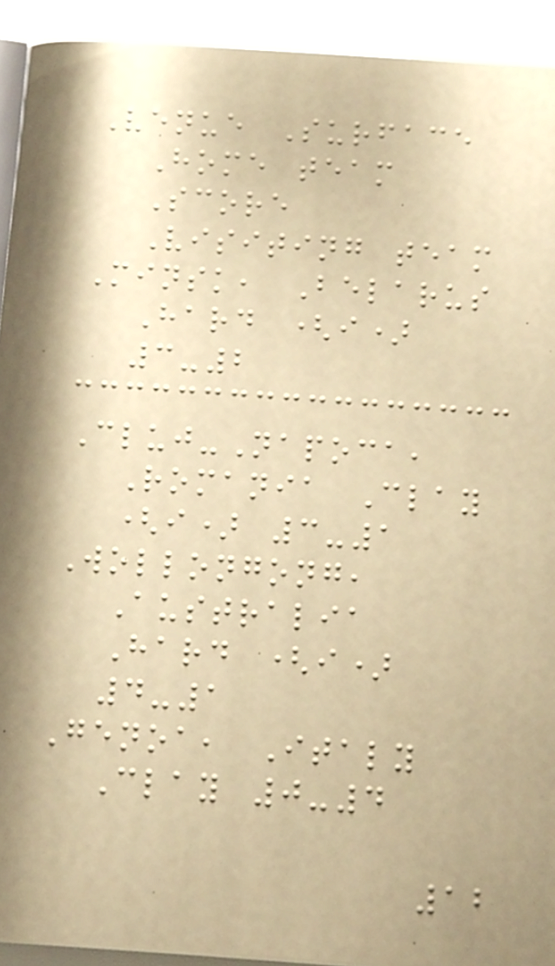Venue Surface
Home team
Score
Visiting team
Minsk, Belarus
Hard (i)
3-2
Cluj-Napoca,
Romania Clay
(i) 3-1
Wollongong,
Australia
Hard (i)
4-1
Genoa, Italy
Clay 0-4
12
